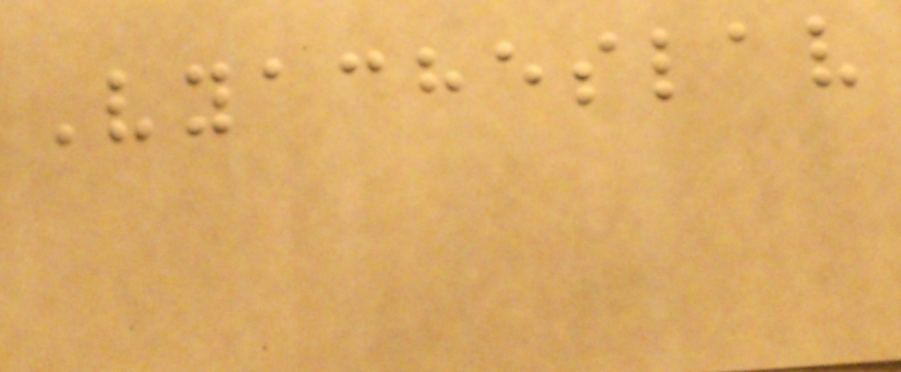Vyacheslav
